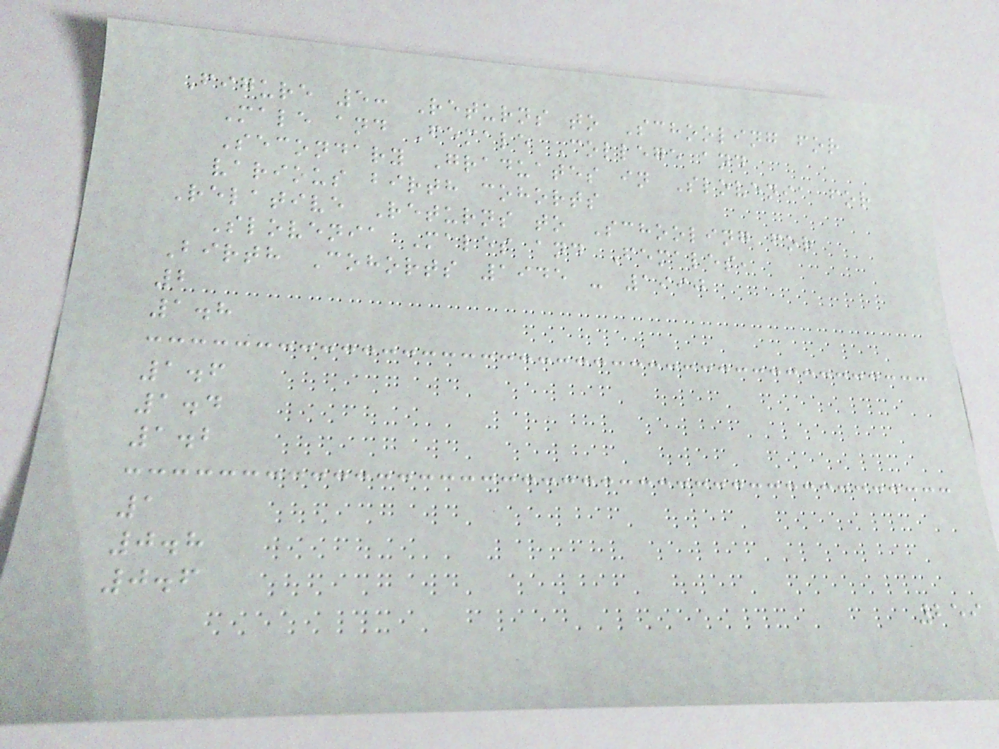Figure 5: Returns to Schooling for
Male and Female College and
Secondary Graduates in Slovenia for
various birth cohorts
Relative Returns to Schooling for
Slovenia Males and Females,
Birth Cohorts 1945 - 1990
2
1.8
1.6
1.4
1.2
1
0.8
0.6
259
